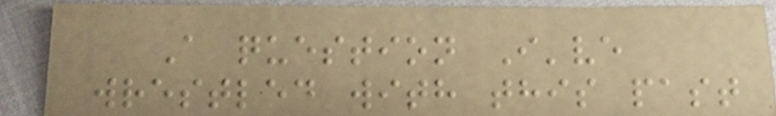A question I've
wrestled with this past
